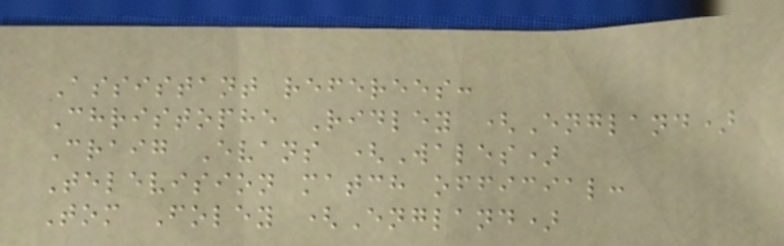Assistant referees:
Christophe Ridley (England)
Craig Evans (Wales)
Television match official:
Tom Foley (England)
